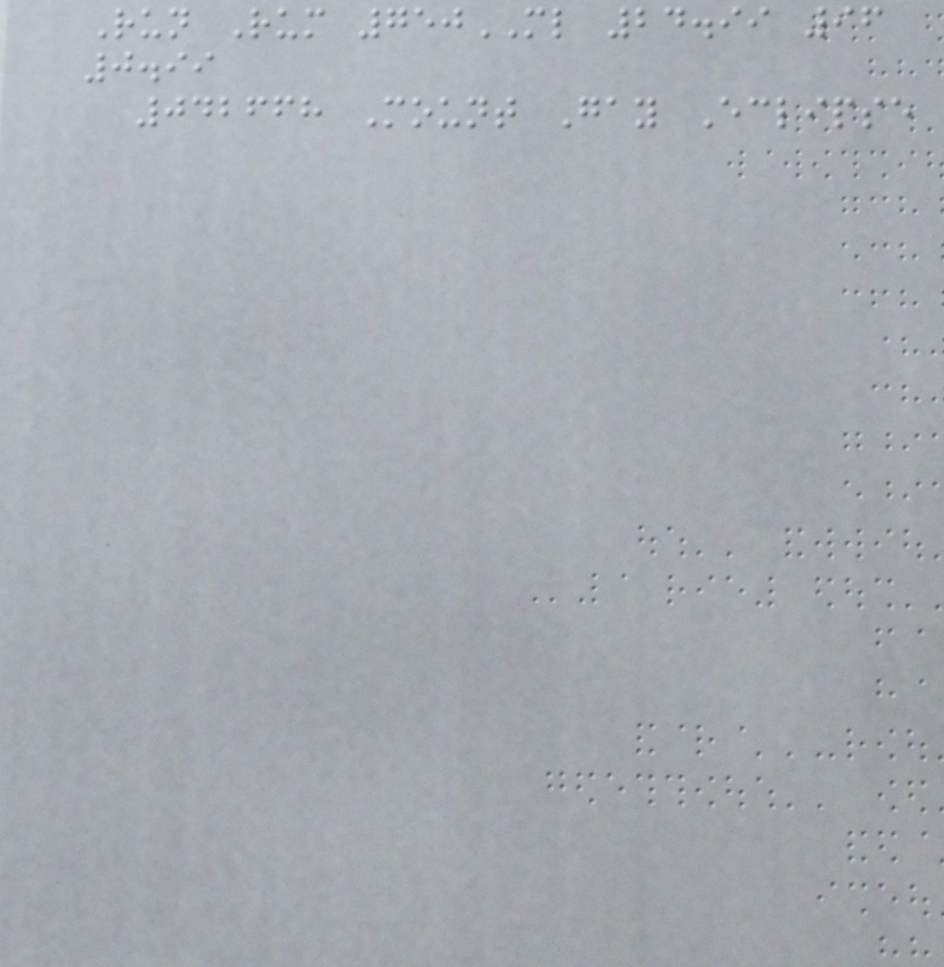Run Rum 750ML 24.99 96
0.99
042668 Mount Gay Eclipse
